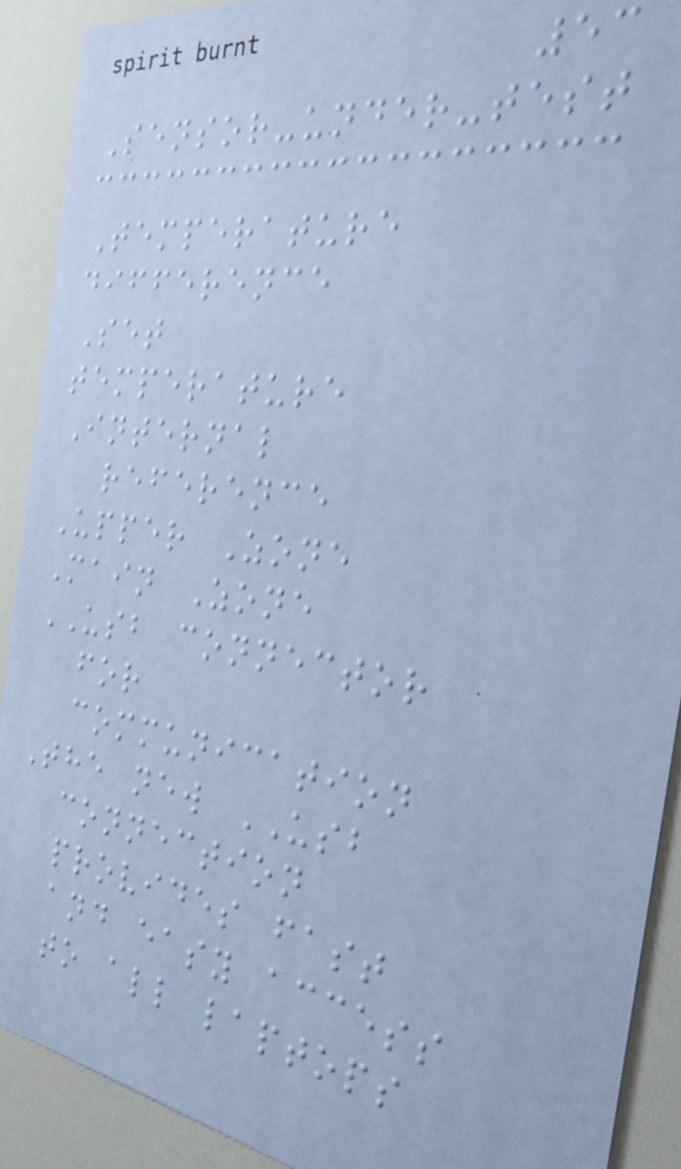53
Sensor-under-test
Temperature
difference
Set
temperature
Internal
reference
Upper Zone
Main Zone
USB connector
for
communication
The new USB
connection
provides fast
and easy access
to all laptops
